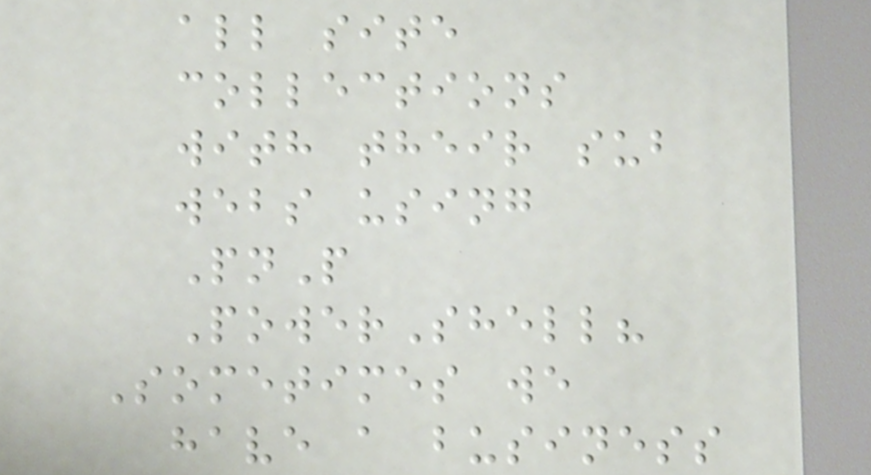all site
collections
with their sub
webs using
PnP
PowerShell?
Sometimes we
have a business
